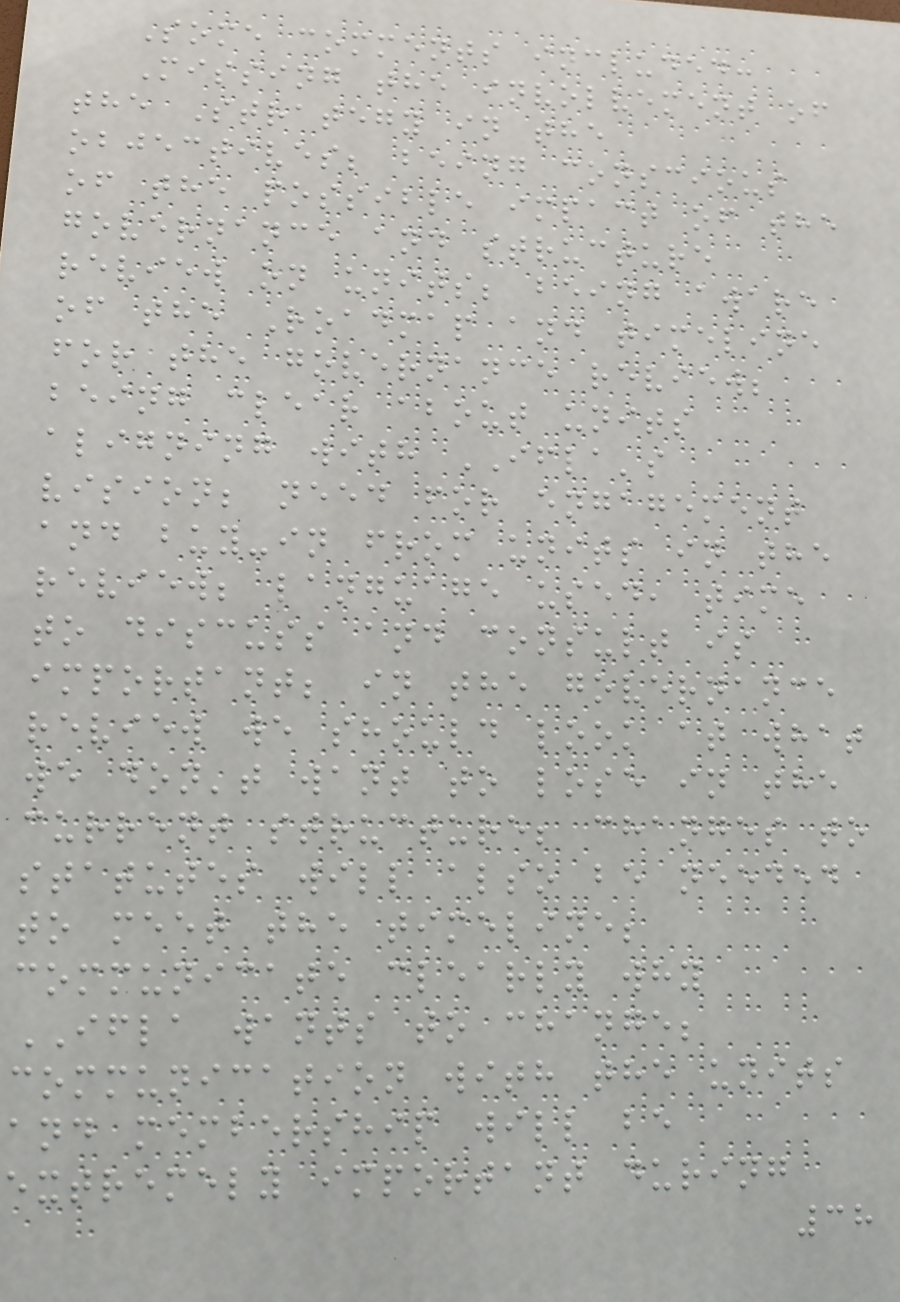Some comments included:
Missing the involvement of
the Strategy in the
objectives; being conscious
of the possible impact of the
governance and structure
review on units; being aware
of the Roadmap and timeline
for the governance review;
being clear about units
aligning with IFLA's
vision; need for engagement
and buy-in from units in the
review; language used, time
to discuss and consult is
important; in the governance
review we should look at what
we don't want to lose in the
current structure; changes to
statutes will also be needed
to meet the timeline;
communicate clearly why
IFLA wants to change;
communication with the units
and membership will be
extremely important during
38
